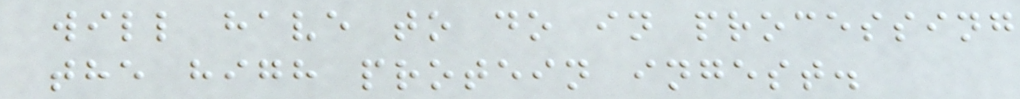will have to do in processing
the high protein ingest.
